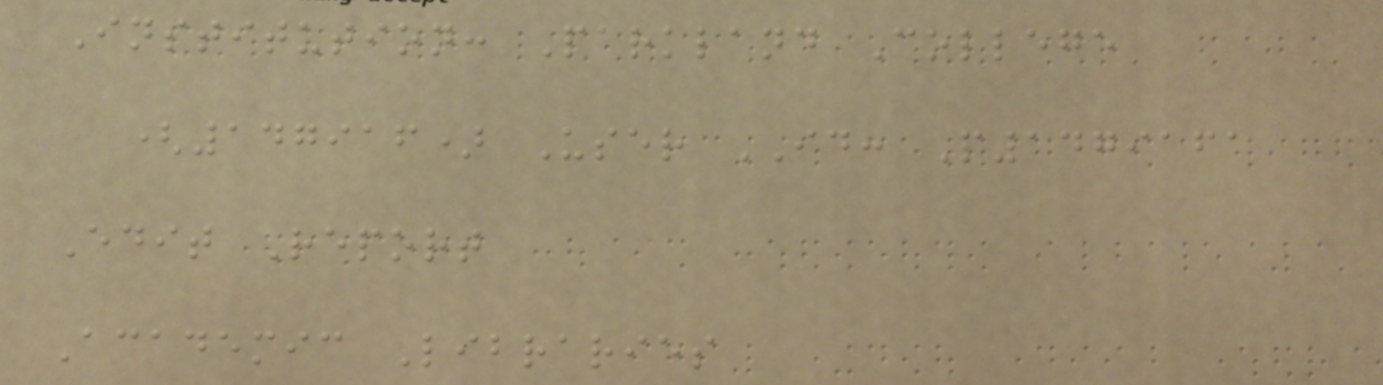Institution: Parkland College
(147916) User ID: P1479161
Edit Report
Academic Libraries
